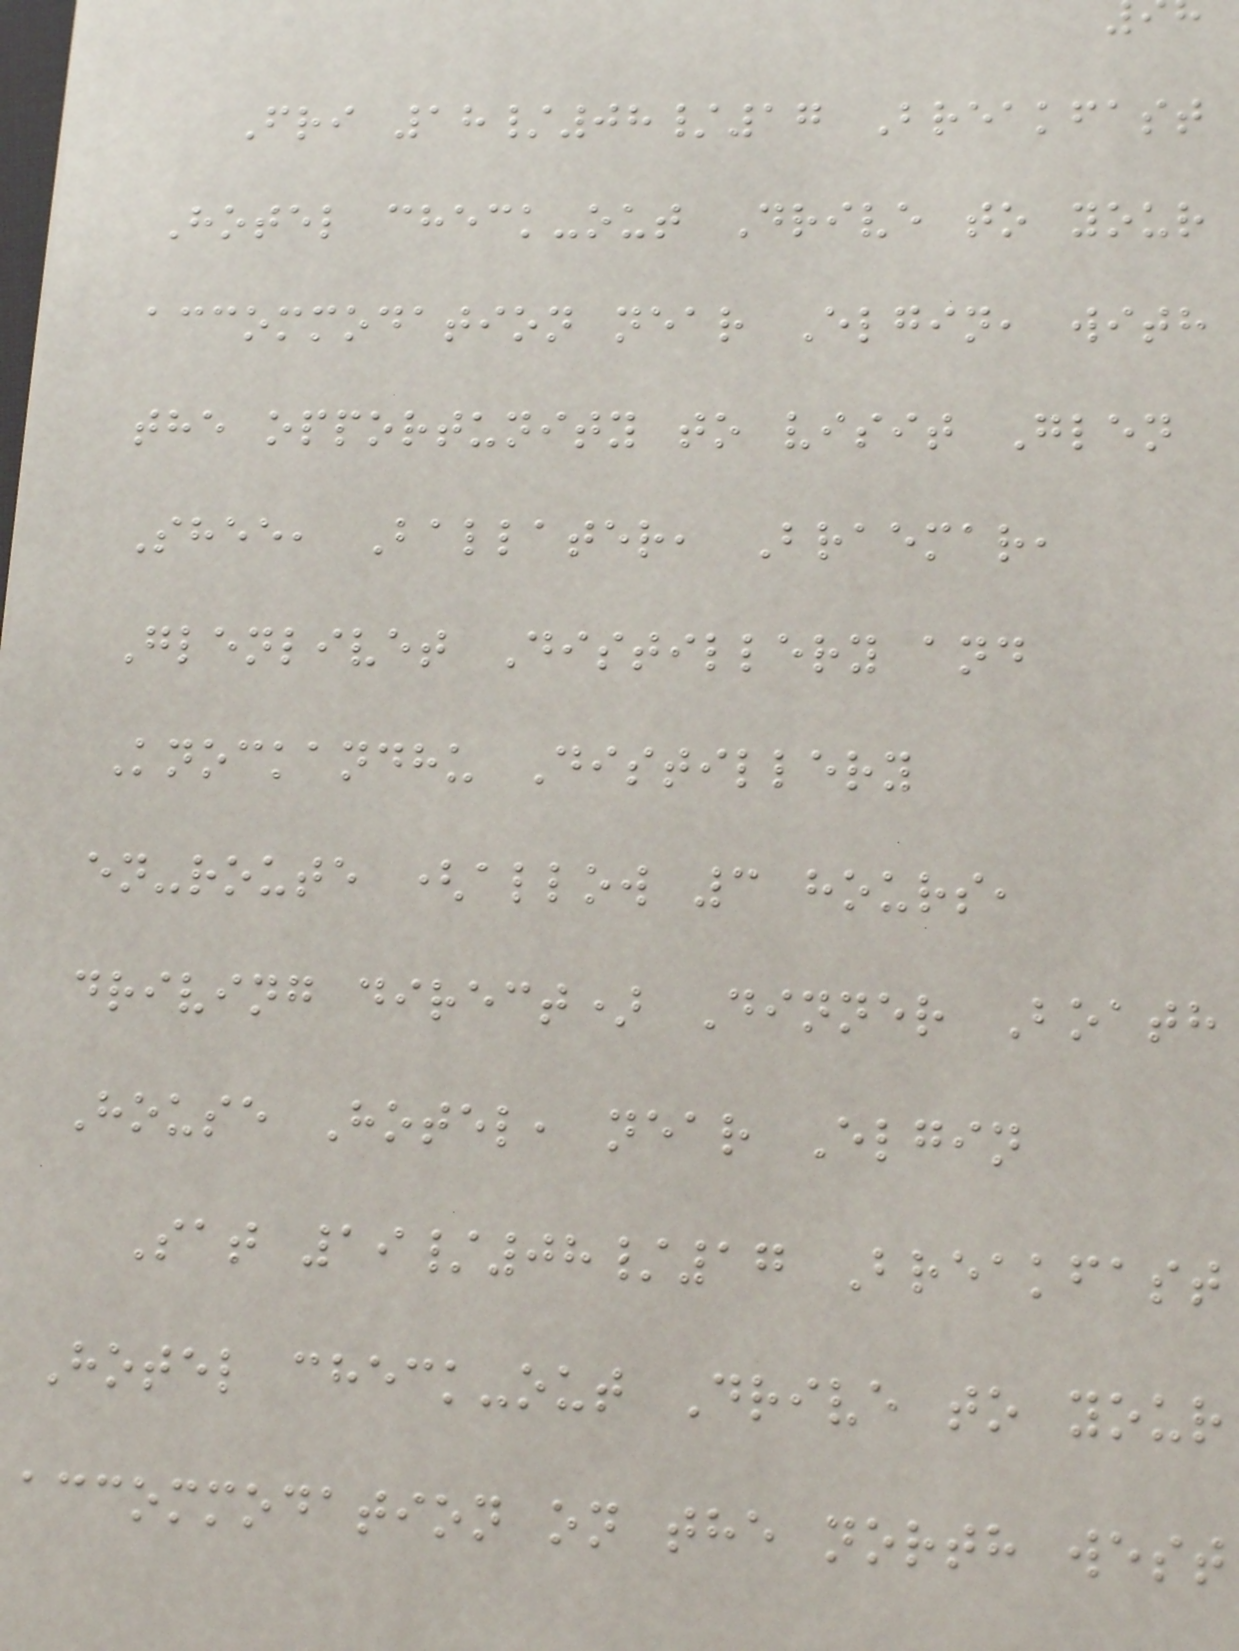Fri 18/08/17 Breakfast
Hotel check-out Drive to your
accommodation near Elgin, with
the opportunity to visit Glen
Shee, Ballater, Braemar,
Glenlivet Distillery and
Knockandhu Distillery
en-route (allow 3 hours,
driving direct) Dinner Boath
House Hotel, near Elgin
Sat 19/08/17 Breakfast
Hotel check-out Drive to your
accommodation on the north west
